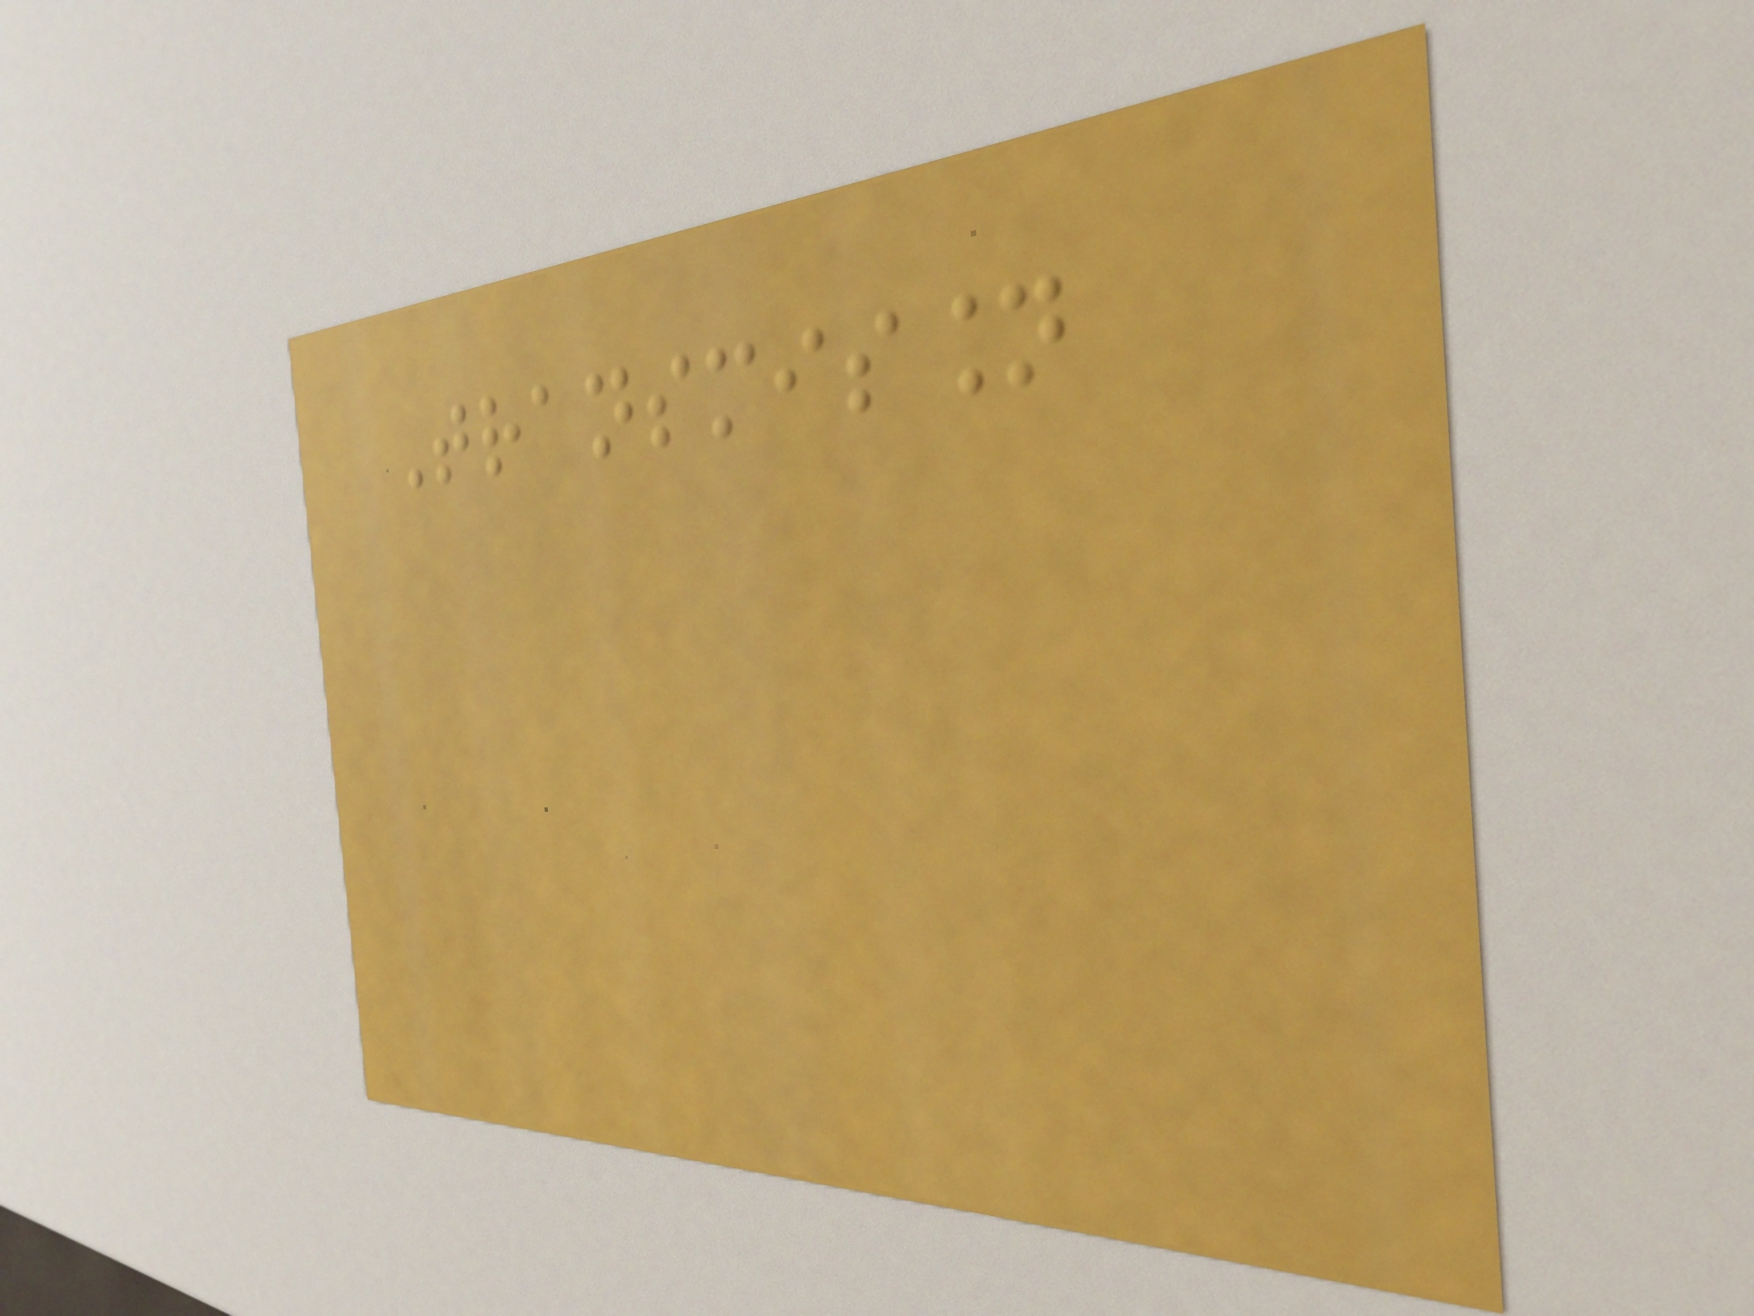Transmission
